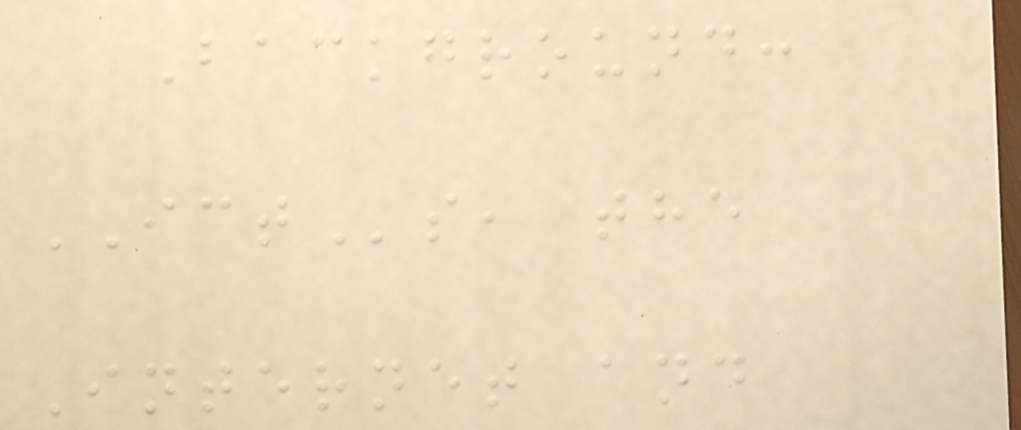Background:
ICTs, the
Internet and
